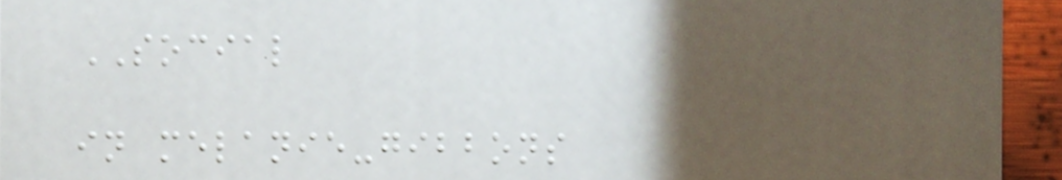SOCIAL
in melanie-gibbons
